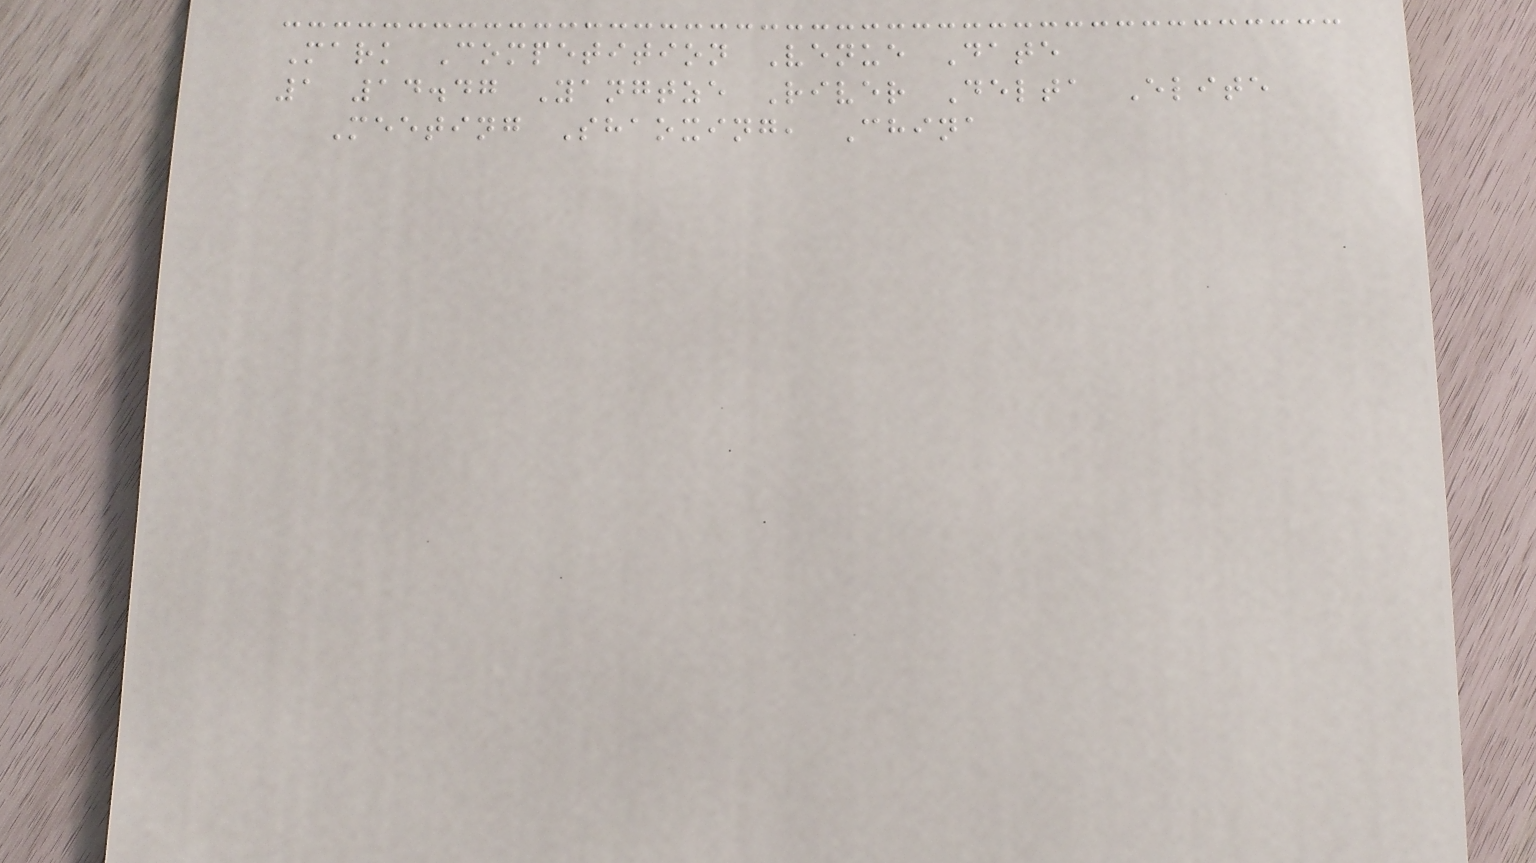Mark Competition Venue Date
1 14.47 Yangtze River Delta Elite
Meeting Shaoxing, China
